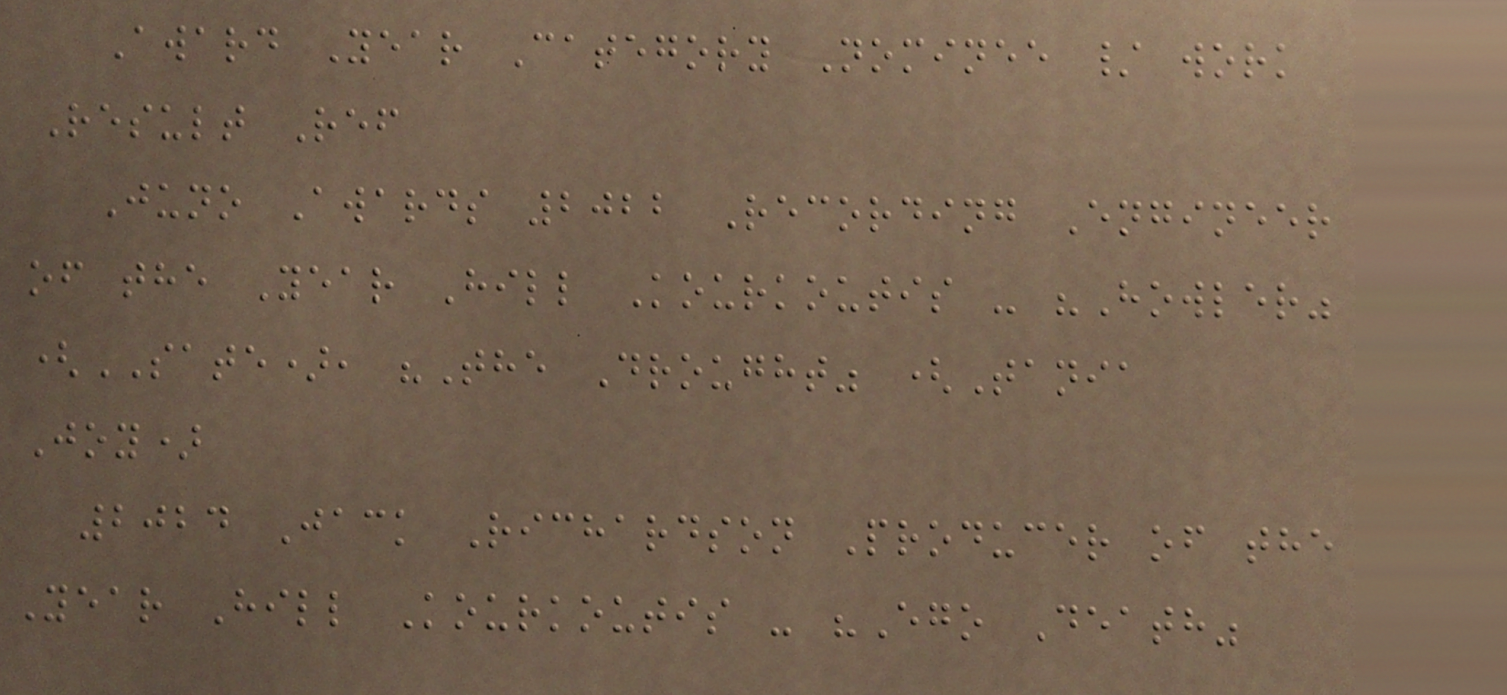Award Year Category Nominee / work
Result Ref
Juno Awards 2022 Recording Engineer
of the Year Hill Kourkoutis - "Howler"
(SATE), "The Drought" (Tania
Joy)
2024 Jack Richardson Producer of the
Year Hill Kourkoutis - "Ego Death"
